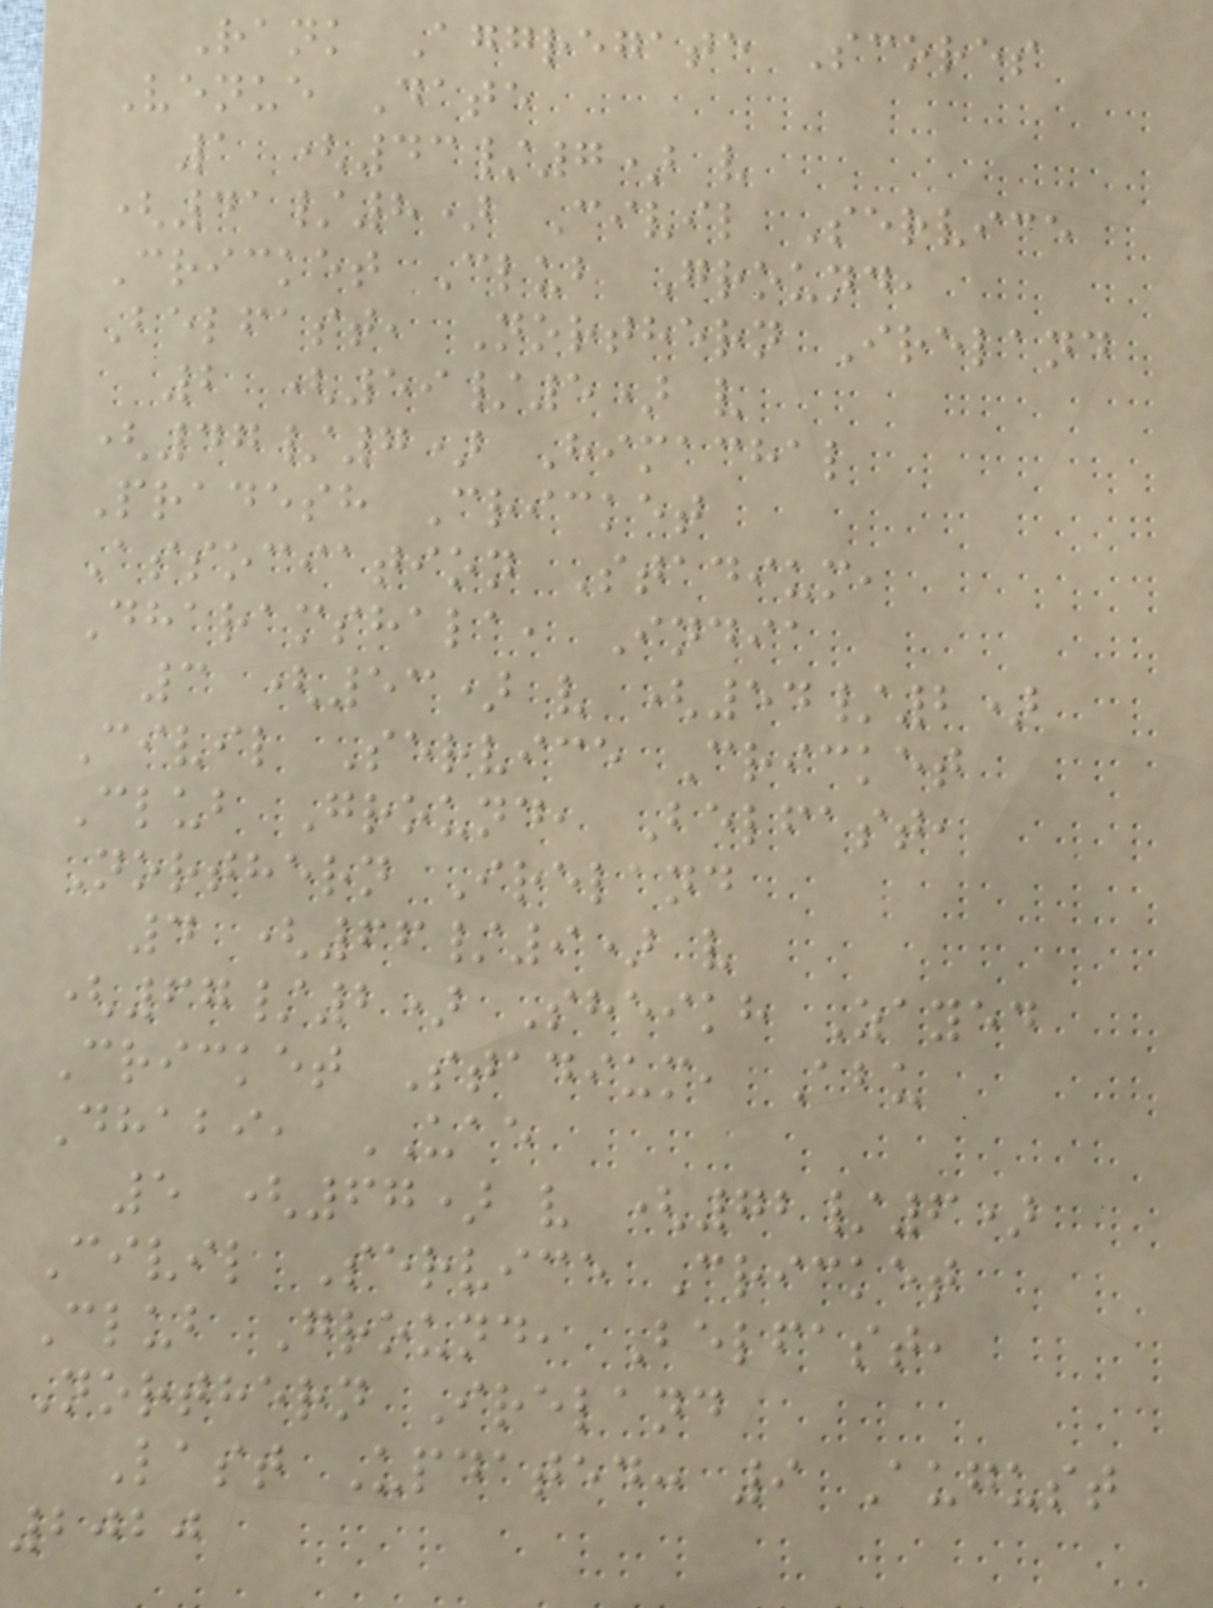Rank Aggregate Scores
Venue Date
1 (43/7) v
(41/8) Civil Service
Cricket Club Ground,
Belfast, Northern Ireland
2 (59/5) v
(47/7) Himachal
Pradesh Cricket
Association Stadium,
Dharamshala, India
3 (53) v (54/2)
Civil Service Cricket
Club Ground, Belfast,
Northern Ireland
4 (66/9) v
(67/2) Sheikh Zayed
Cricket Stadium, Abu
Dhabi, UAE
5 (67) v (72/6)
Civil Service Cricket
Club Ground, Belfast,
Northern Ireland
Last Updated: 9 August
2020
